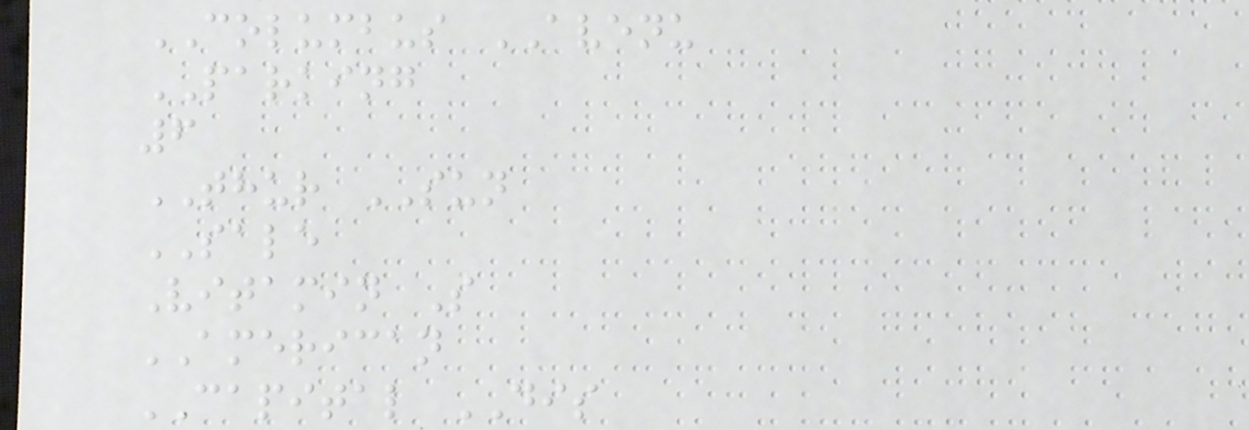COLUMBUS AVENU
PARKING
6
THUR SUN
SALE
Vitamin S
AMERICAN
CAPITAL DIS
